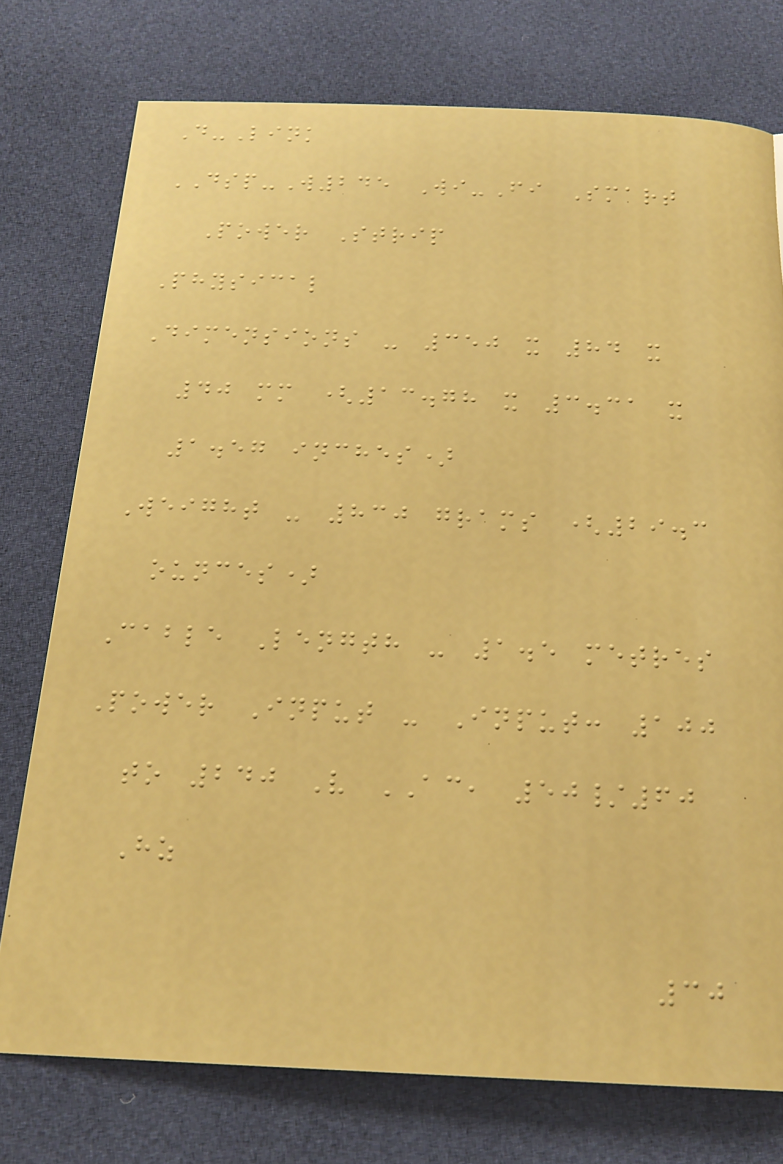D-Link
DSP-W245 Wi-Fi Smart
Power Strip
Physical
Dimensions - 350 x 84 x
40 mm (13.78 x 3.31 x
1.57 inches)
Weight - 830 grams (29.3
ounces)
Cable Length - 1.5 metres
Power Input - Input: 100
to 240 V AC, 50/60
Hz
30
